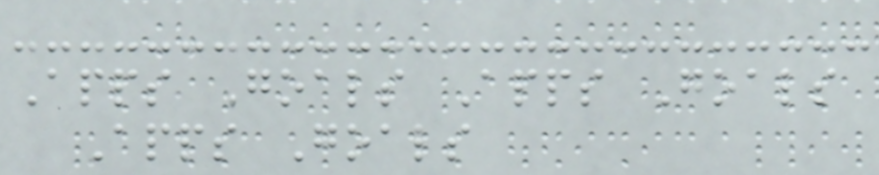Apps Goals Apps Goals
Apps Goals
